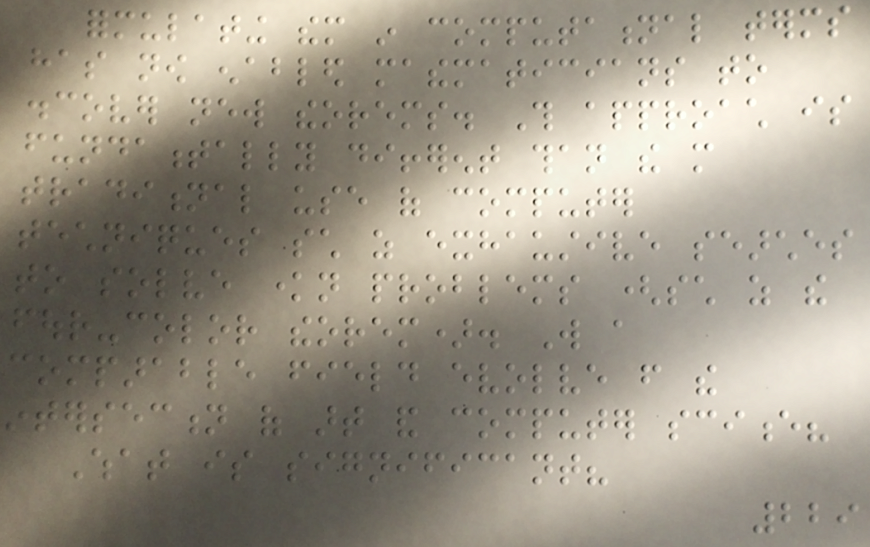formulating them in computational terms
has now enabled mathematicians to
discover new theorems. This approach is
fundamentally different than the more
traditional use of computer
techniques such as exhaustive searches
to solve known problems (such as the
four-color theorem). Will a
comparable field evolve from the
intersection of art and computer science?
What is significant?
229
